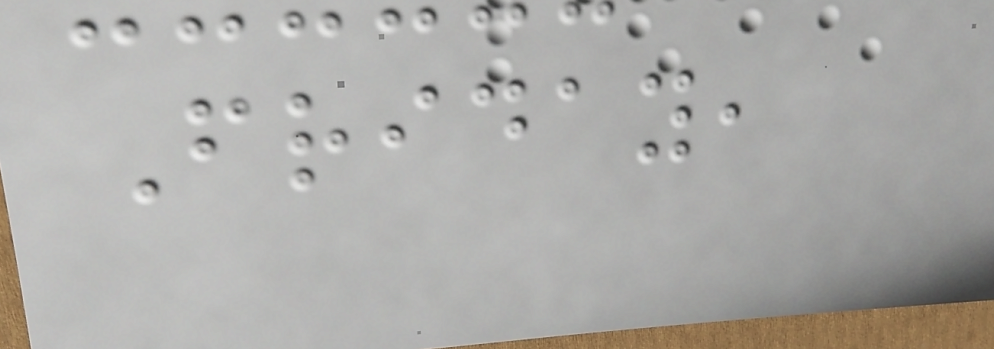Friday,
